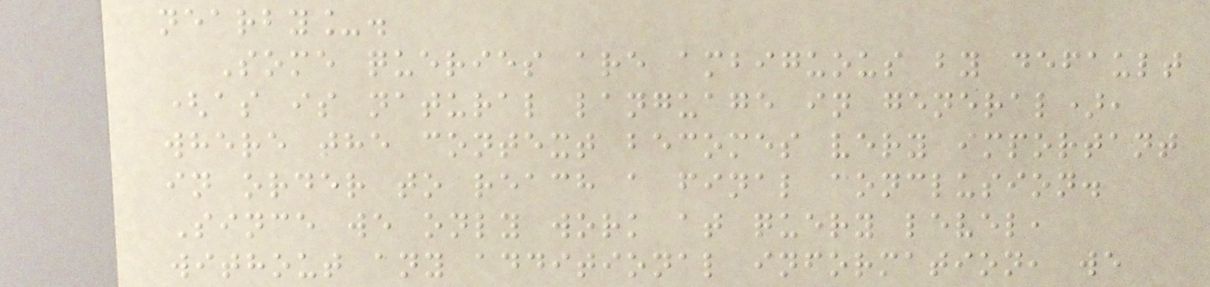nearby_.
Some queries are ambiguous by default
(as is natural language in general),
where the context becomes very important
in order to reach a final conclusion.
Since we only work at query level,
without any additional information, we
